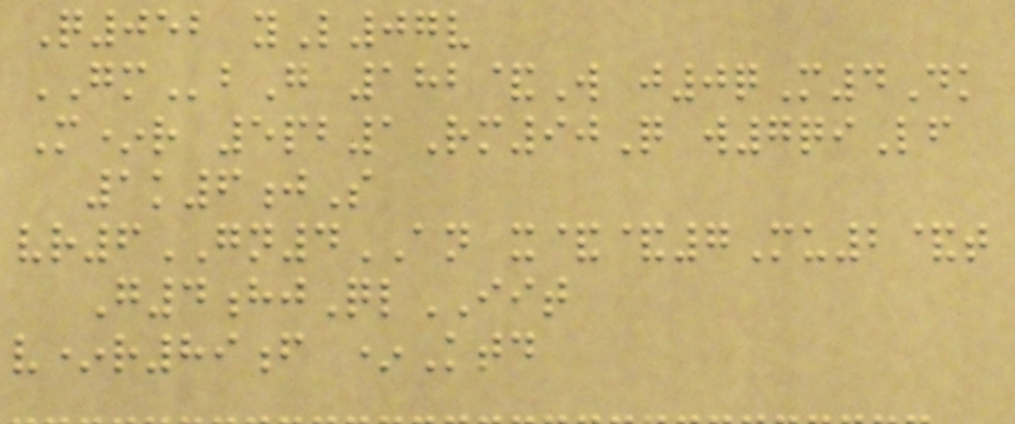Q052 yL07v
GMbG 182&W j0qM4Dk
M*r 5pb1Rm90Q w7qiLf
1k6jS
vr6GN4AN x&&7Mu2&t
G4hjQlIIT
v*r89f *Ktd
